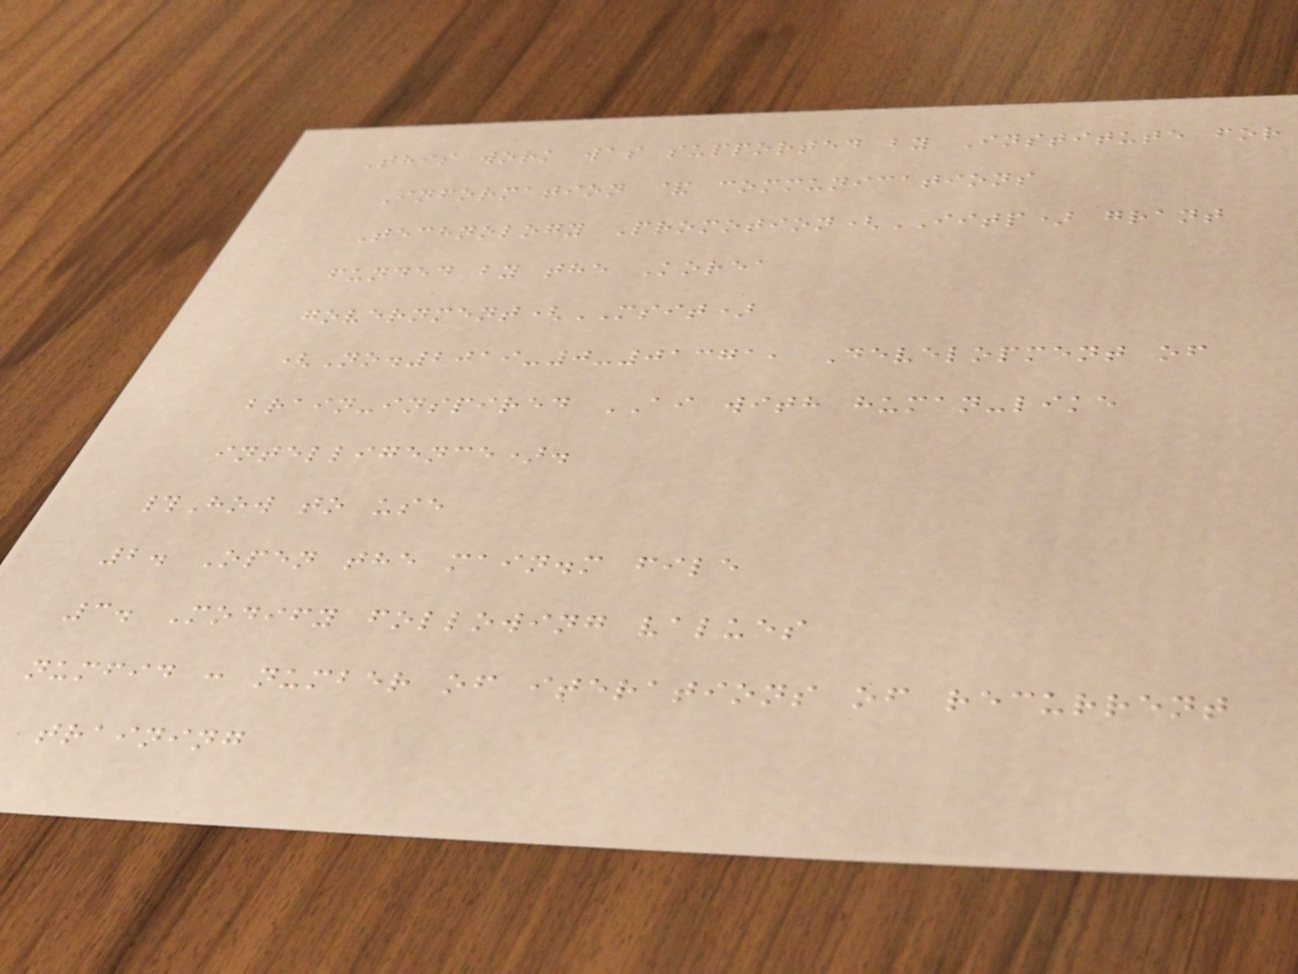This work was supported by Institute for
Information & communications
Technology Promotion(IITP) grant
funded by the Korea
government(MSIT)
(No.2019-0-01371, Development of
brain-inspired AI with human-like
intelligence).
#How to use
2. Open the main.m file
3. Modify following values
numfid : number of iterations of recurrent
training
